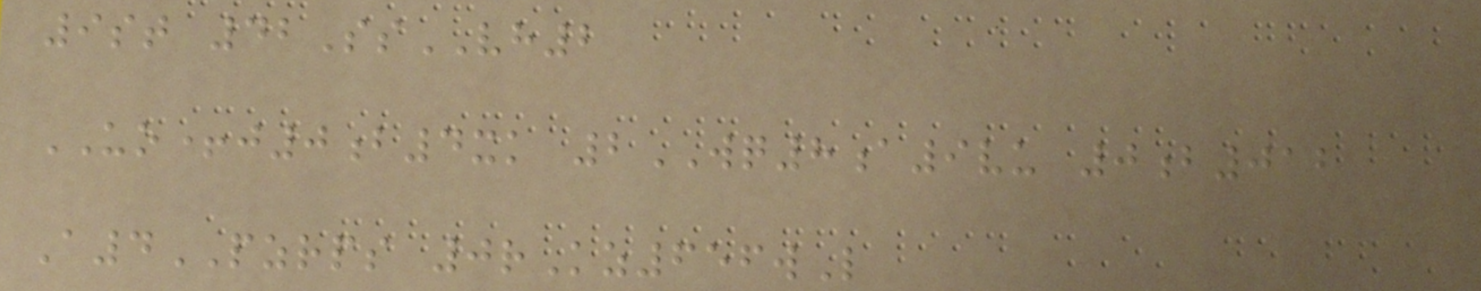9st 42SsVH2
UO+j0b4xk 2WQ8a9vu 0b012
A4PZRPS 0rKz656wL
